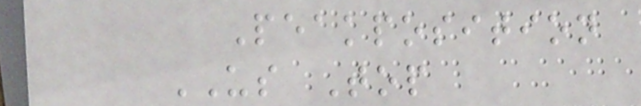Peakposition
US Top
